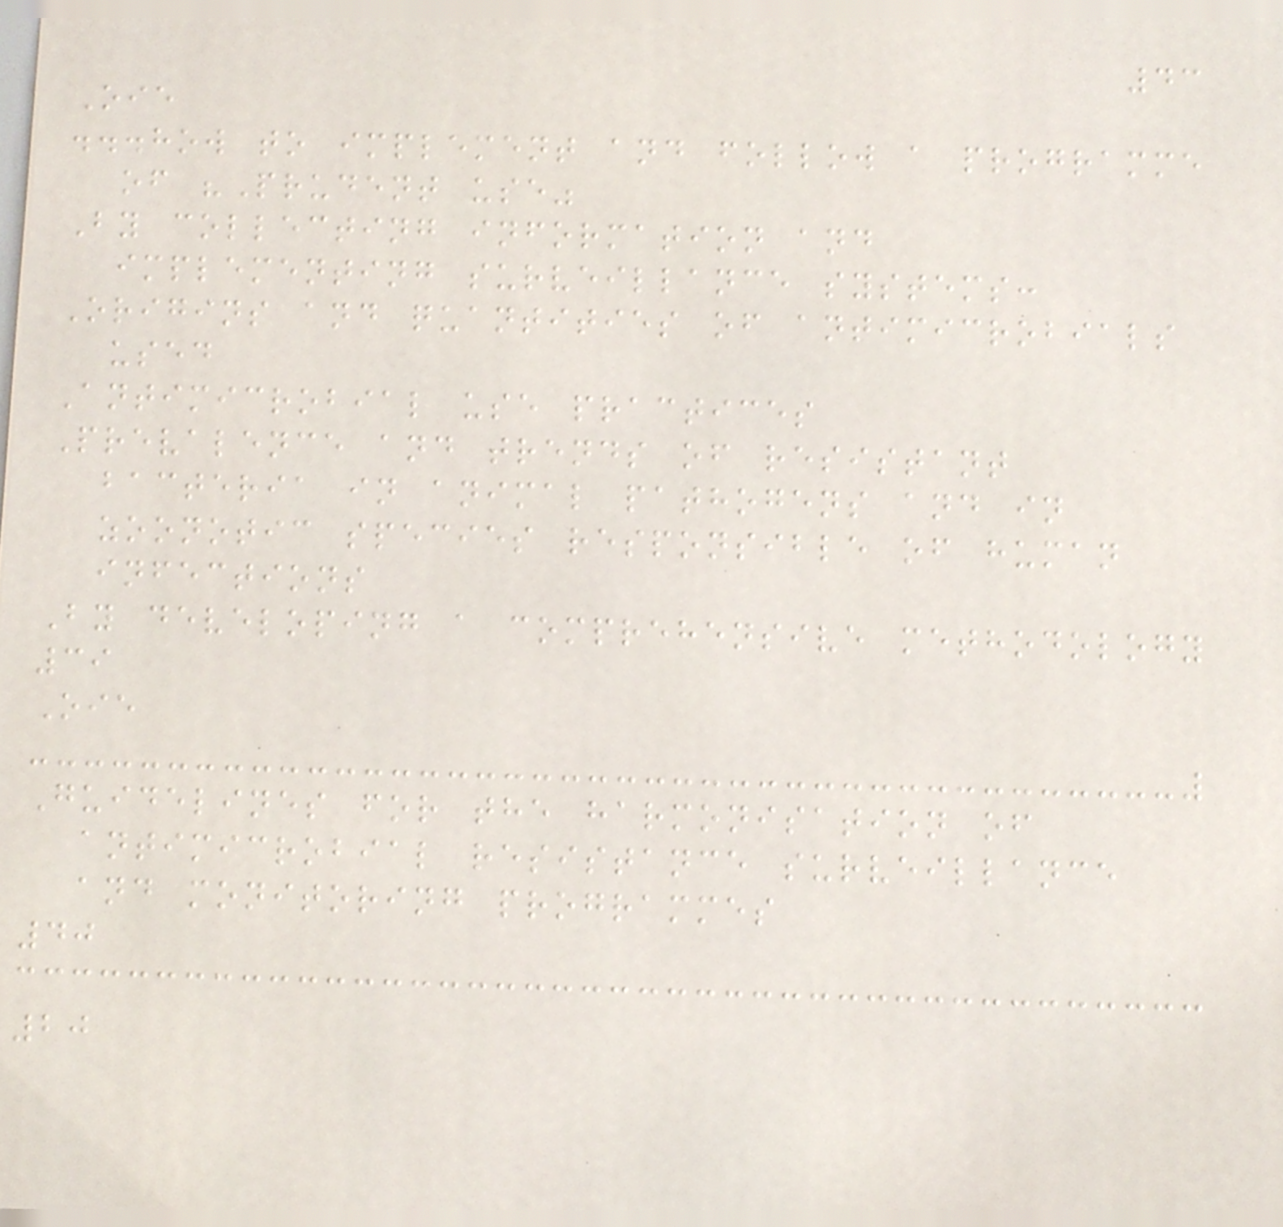43
Oie
...how to implement and follow a programme
of "Prudent use"
By collecting information and
implementing surveillance systems:
Origins and quantities of antimicrobials
used
Antimicrobial use practices
Prevalence and trends of resistant
bacteria in animal pathogens and in
zoonotic species responsible of human
infections
By developing a comprehensive methodology
39
Oie
Guidelines for the harmonisation of
antimicrobial resistance surveillance
and monitoring programmes
40
20
